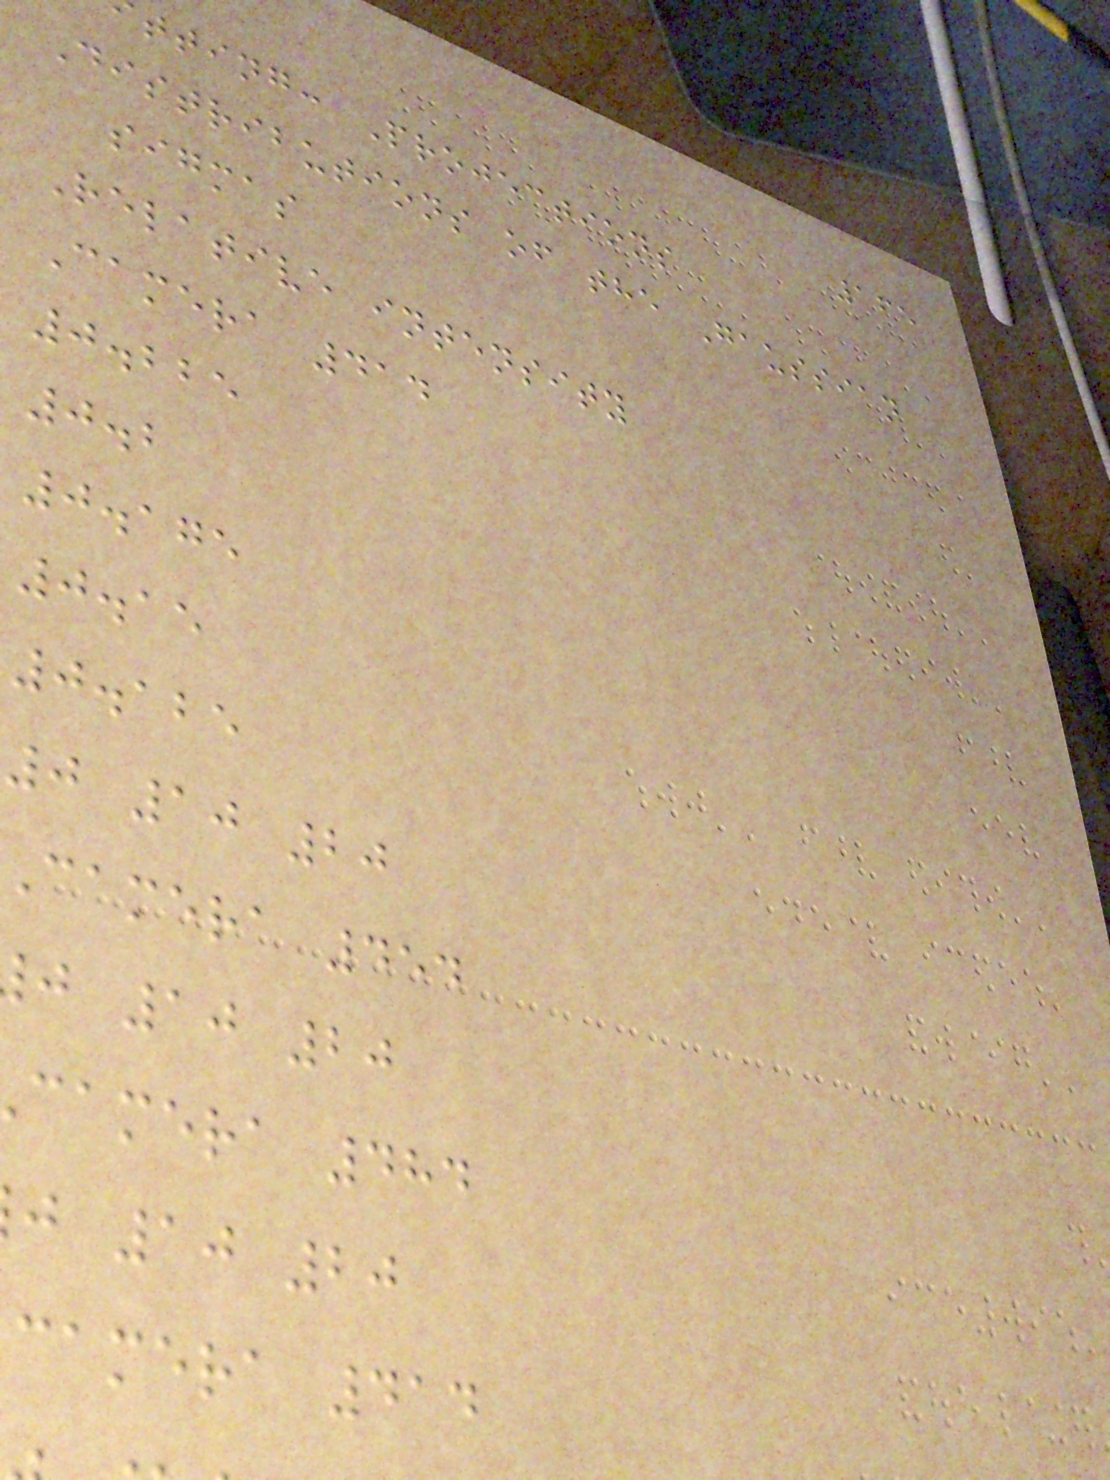165
tting: Projections
Distributions of the Gaussian
sigmas
Relative intensity
Camera 414
0.225
0.2
0.175
0.15
0.125
0 10 20
camera 454
j 10 20
camera 484
j 10 20
camera 414
